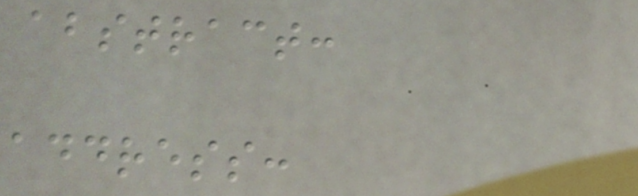abstract:
address:
